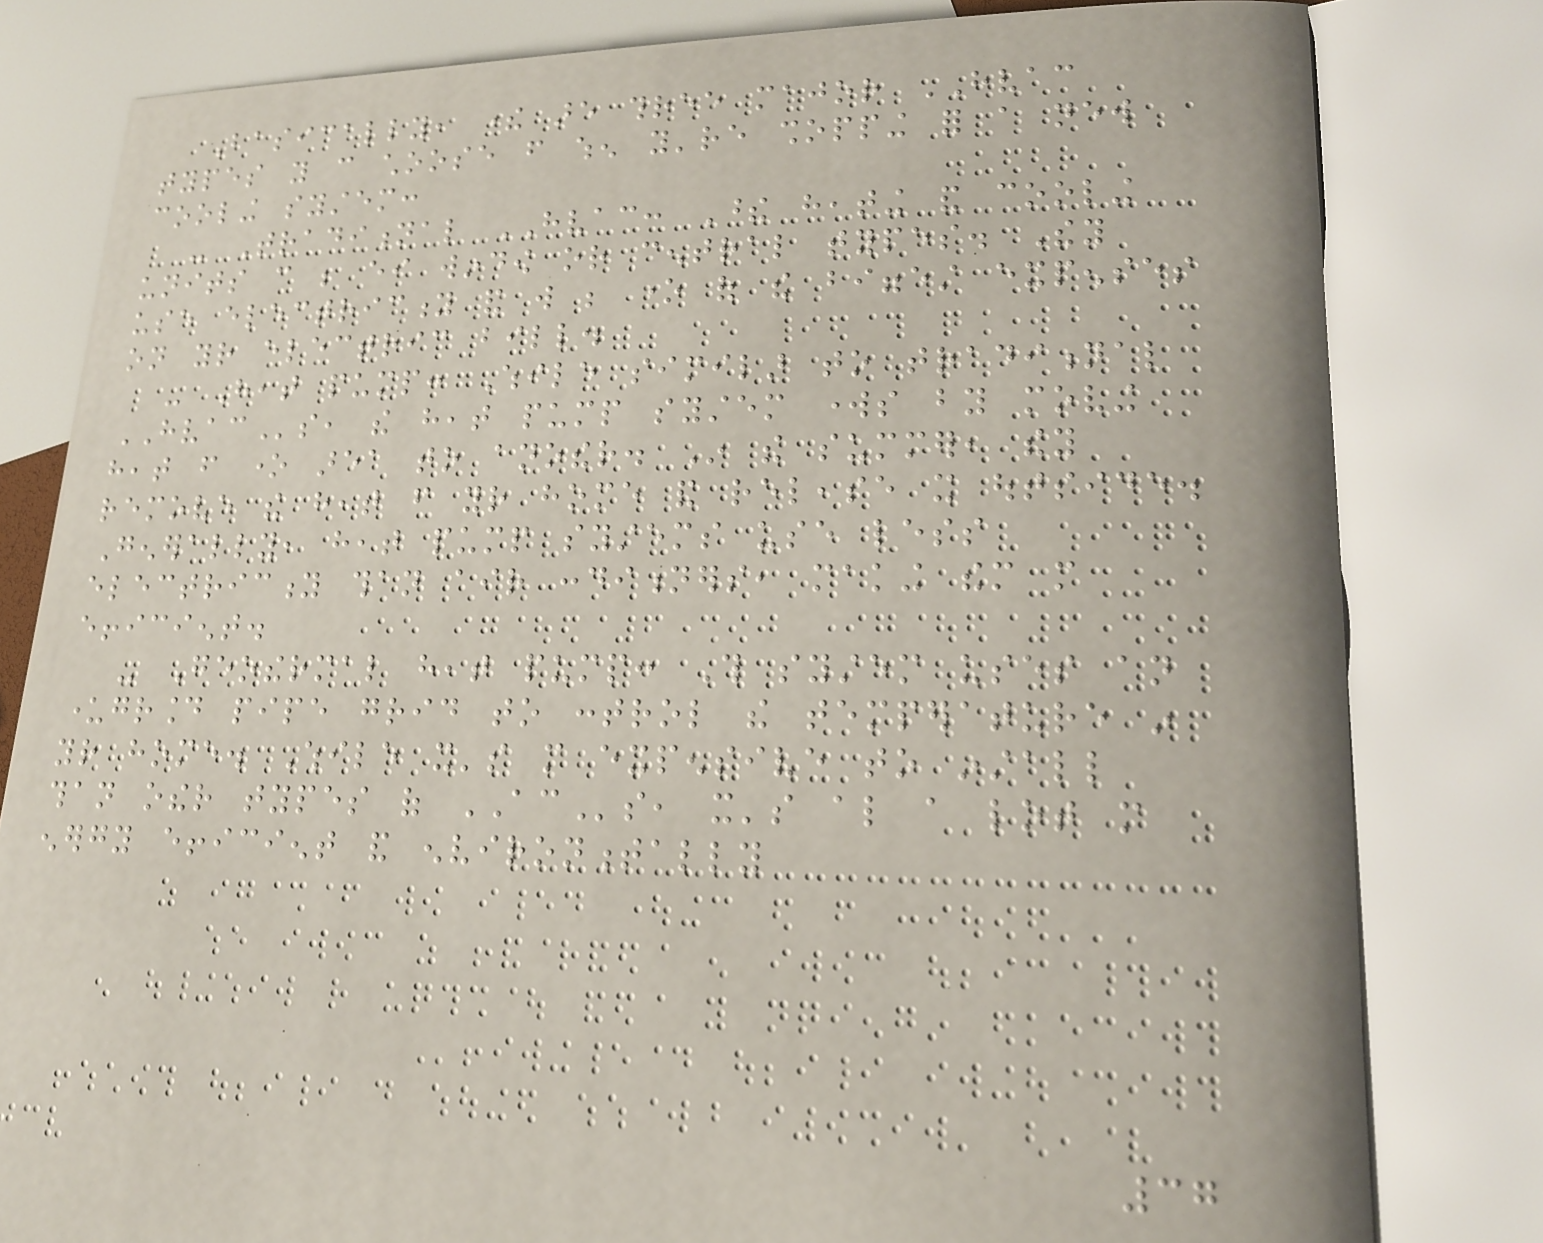Basically, there are three major HVAC
types you can choose from when you're shopping for a new
cooling system:
- Traditional HVAC: These heating and cooling
units can be either window or central types. They
use electricity and will be one of the biggest expenses
on your electric bill.
- Heat pump: While similar to traditional
HVACs, the heat pump system works by moving
heat from one area to another. In the summer, they
remove the heat from your home and release it outside.
Generally, heat pump systems use less
electricity than air conditioners, making them more
efficient.
- Geothermal heat pump: This system uses an
underground pipe grid to control the temperature in
your home. While it's more expensive to install
than other types of ACs, it's also a lot more
energy efficient and environmentally
37
